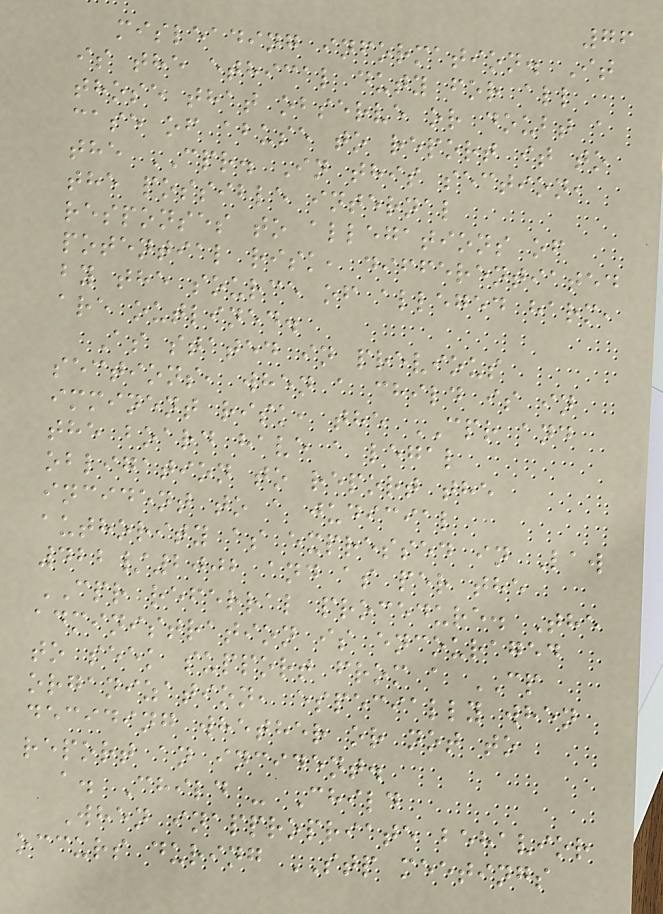76
misleading information. It
is the ethical duty for all
those that observe or doubt a
case of abuse to report it to
the CPR. In this section,
the possible internal
responses to allegations of
potential risk, differentiated
by the source of alleged harm,
are outlined.
As stated in previous
sections, when a child is in
imminent risk, the CPR and
the board have a legal
obligation to report the
incident to a judicial
authority as expressed in Law
422/2002 and as per the
CPR referral procedure. The
administration is encouraged
to seek support from a CP
organization, especially when
deciding whether or not to
report an incident.
a. Child - Child
When inappropriate behavior
occurs during STP meetings
